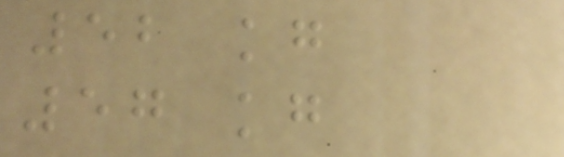52 kg
57 kg
